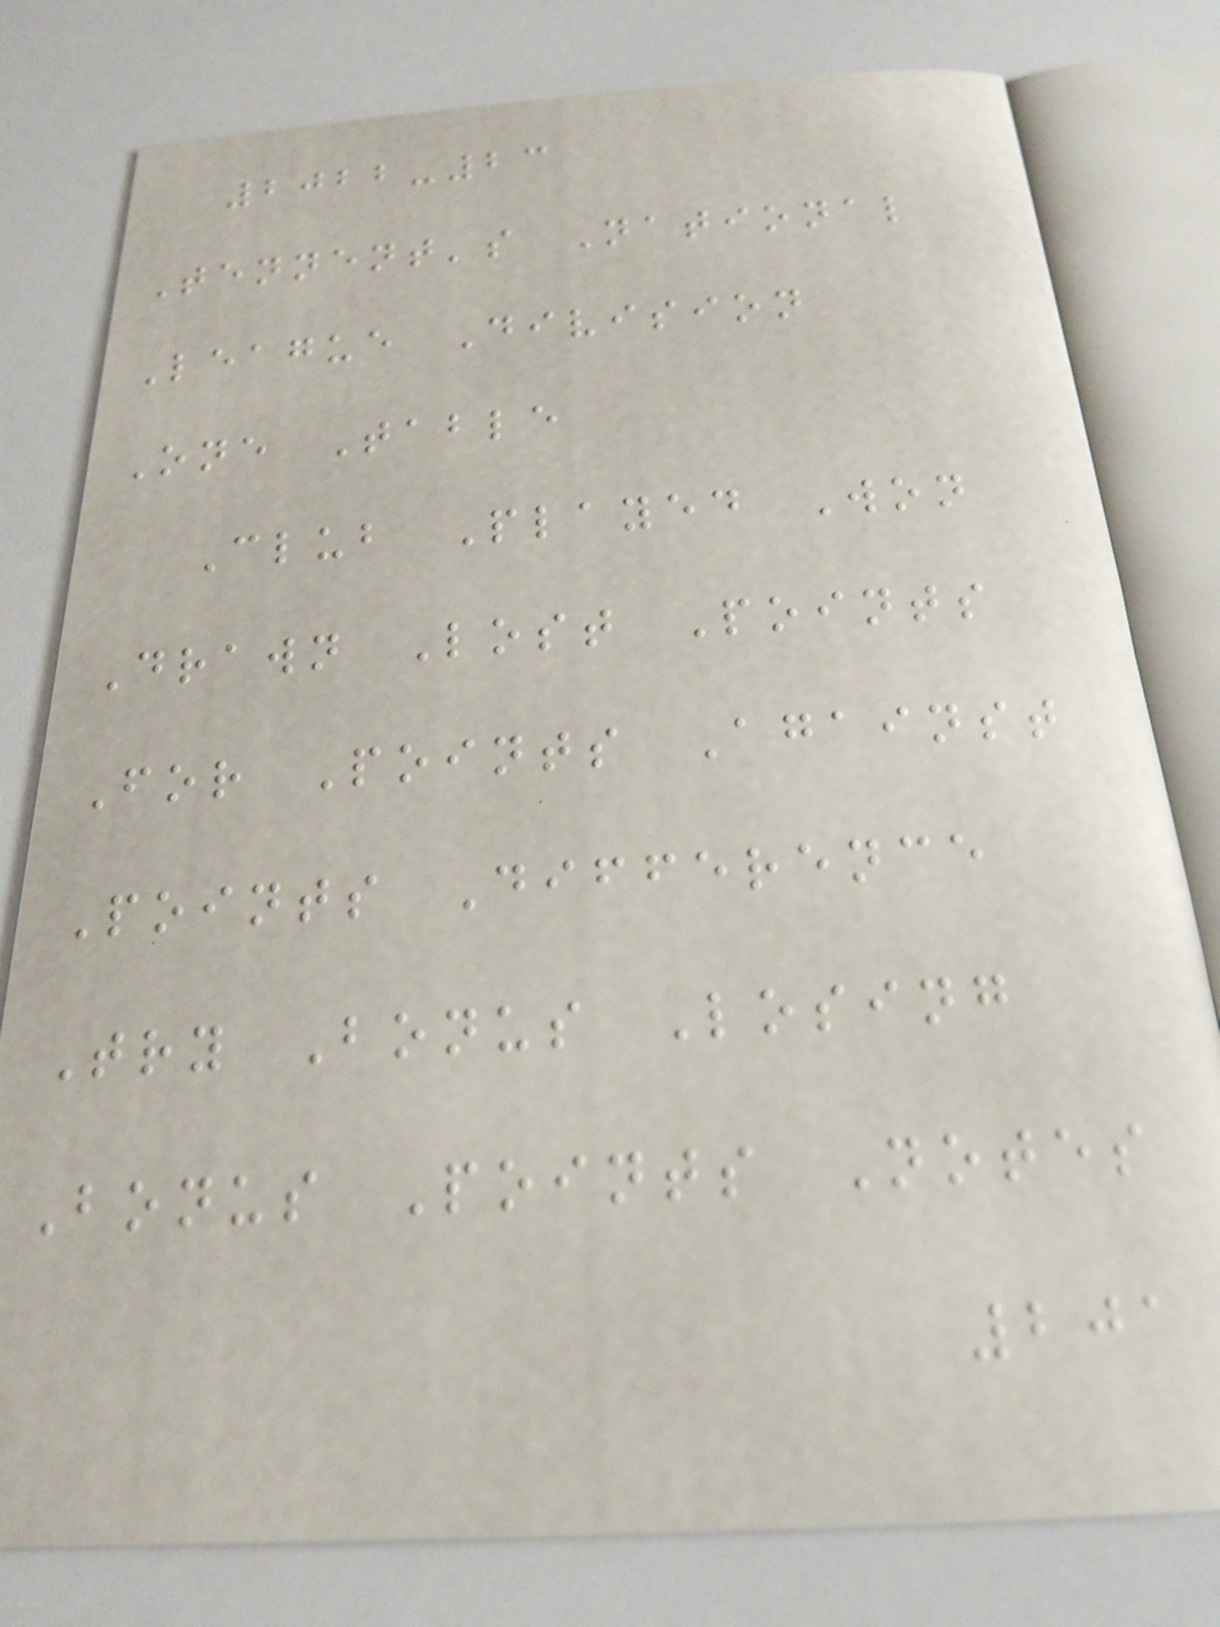2022-23
Tennent's National
League Division
One Table
Club Played Won
Drawn Lost Points
For Points Against
Points Difference
Try Bonus Losing
Bonus Points Notes
201
